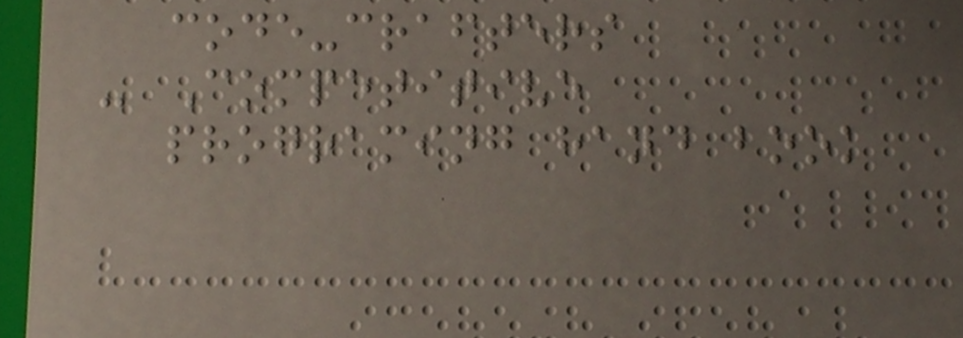code-crafters
- Competitive
programing hand book
